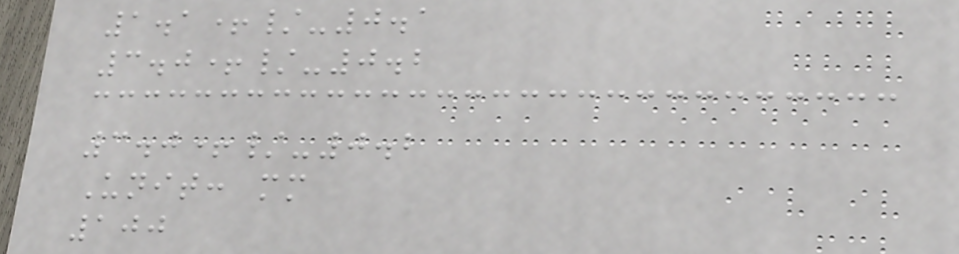1.1+/-0.1
3.0+/-0.2
3.0+/-0.2
Unit: mm
100
